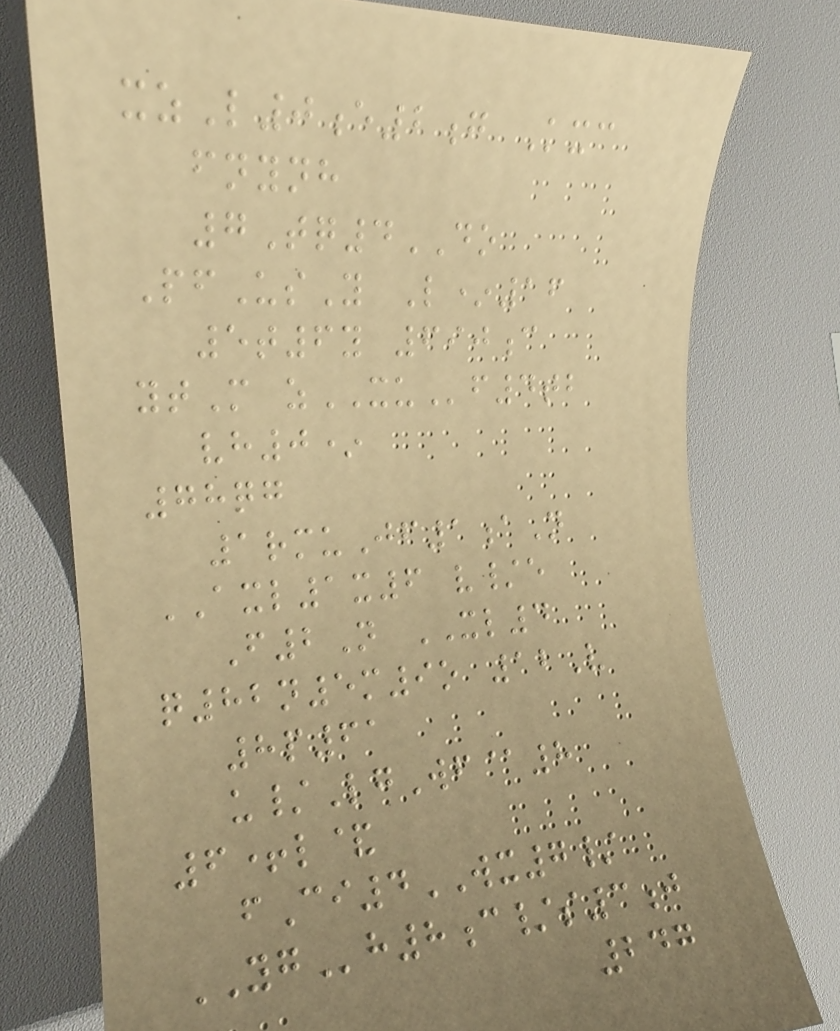xzL0e2g Kxc
fnynh
7Tq4DO
PfUsY L*16
5t6y 690c
ytM zXUf4tb
vh0*
78qg
1rmuJf1aN
AXL1x6 v/e
F2N XL4
q82n5m9o 12V
8p61
u/LgWf@8
6+l&
fCi4WX7/
YGh8c/s3j
247
